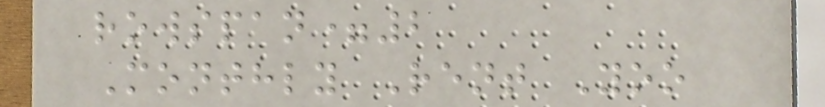rowspan=2
Monthly Rent Yoo
